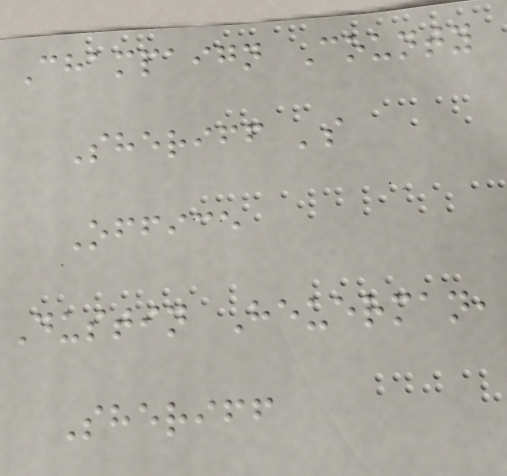Champaign County
Sheriff 's
Office
Dustin Heuerman,
Sheriff
